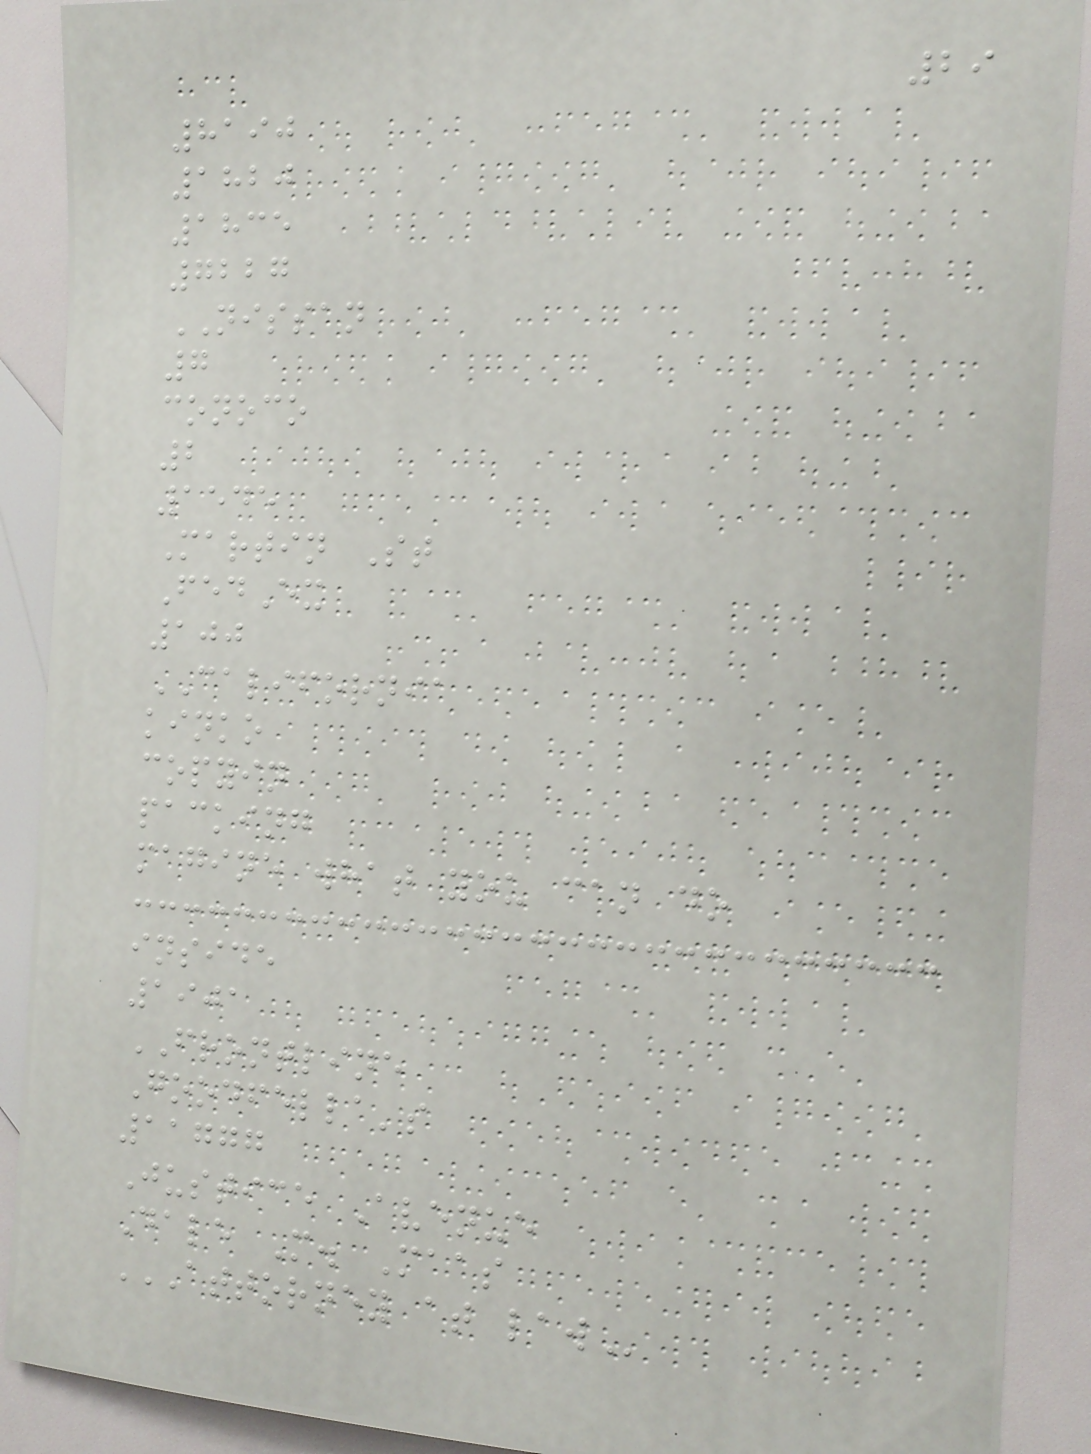29
8190
1820
1835
7227
NISSAN
7
conoco
2
1545
Martin St
FedEx
100
CALIFORNIA
kinko
copyin
packing
magine what you can do
inside
1901
FRONTLINE
Goodfella's
11777
Justice Avenue
Dale M. Maas
ATTORNEY AT LAW
